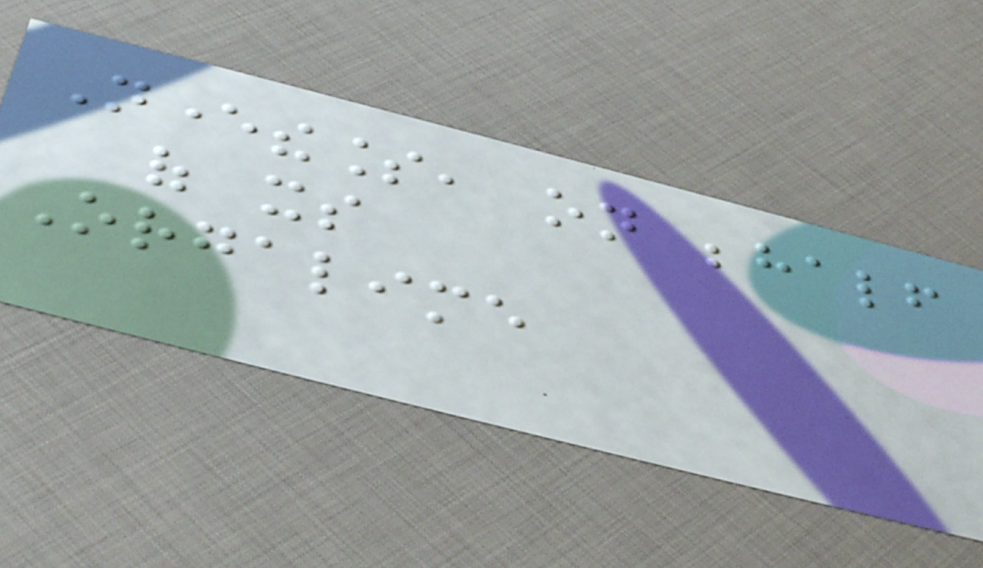Nevertheless, on behalf
of its
Orgalime
